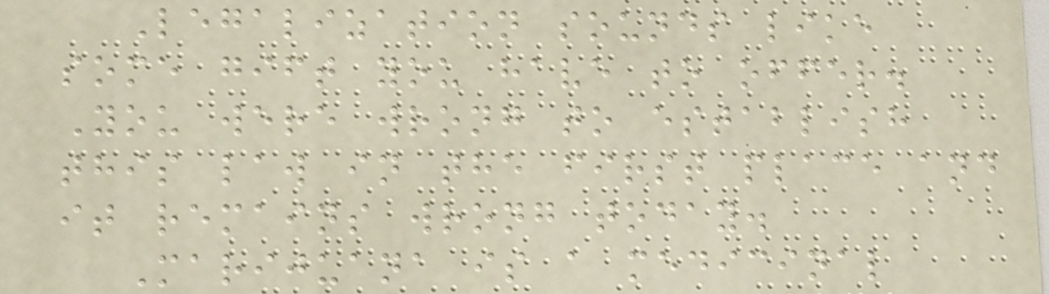Legalization sounds like
some gift you have to offer.
You were wrong to establish
this law in the first place and
it remains wrong today.
Marijuana is a medicinal
